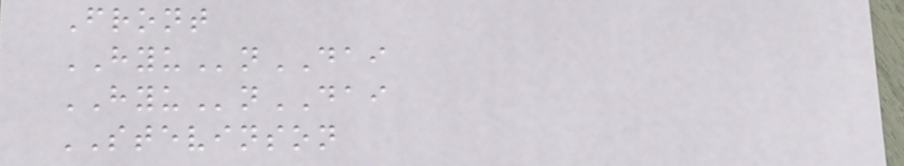Front
HYUnDAI
HYUnDAI
STEVINSON
